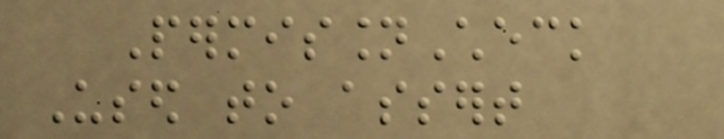PermissionCheck
Used to assert
